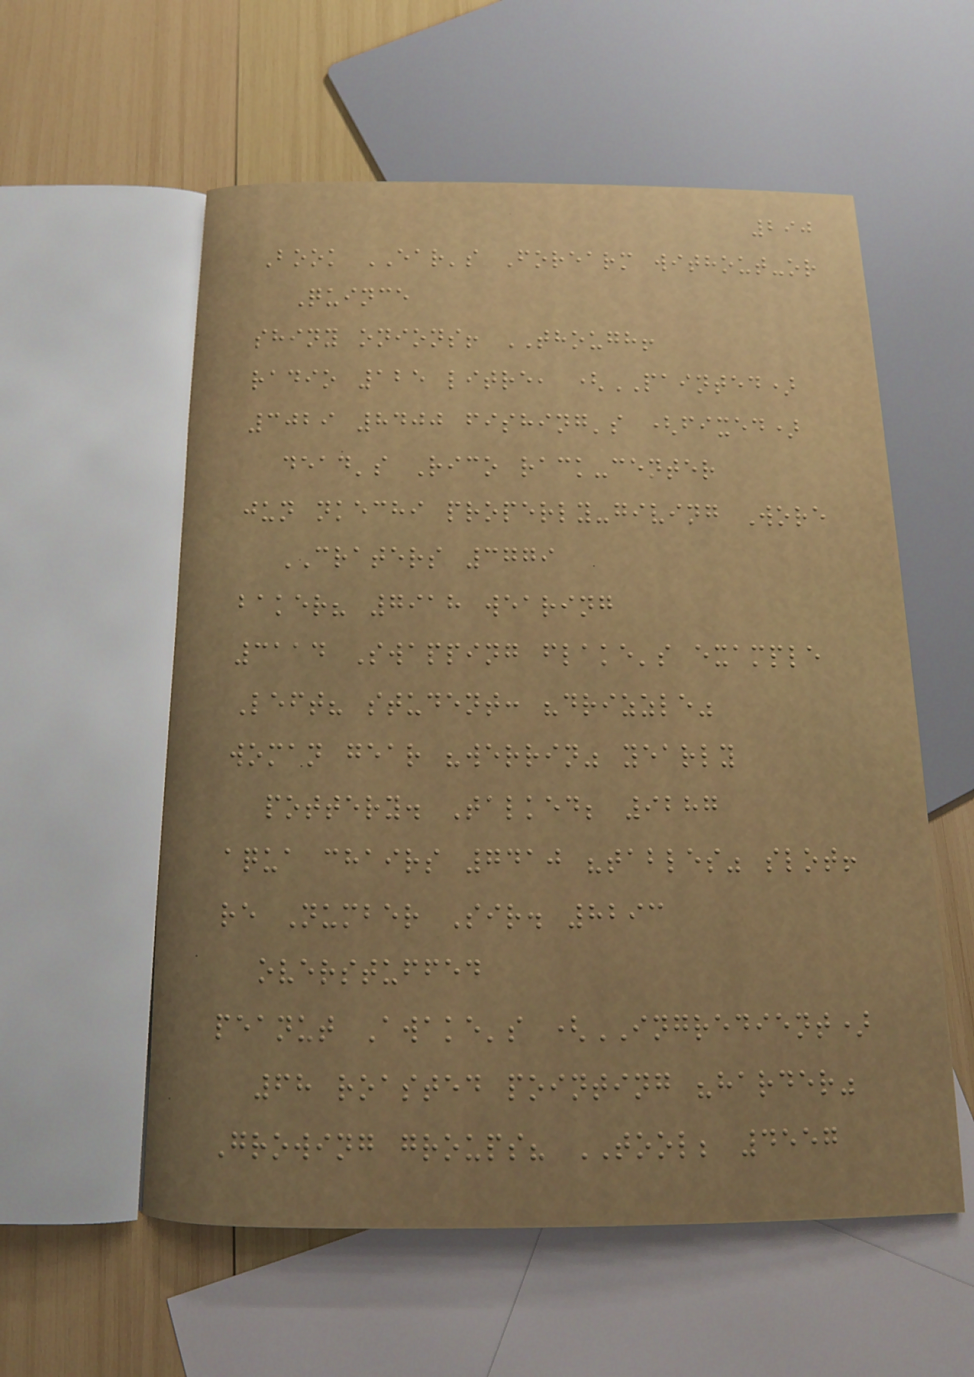290
Book EAR's Forearm without-or
Quince
shiny onions! THOUGH!
radio 125 litre, (PAINTED)
3029 8400 fishing's (fixed)
dead's Rico rack-center
jun nkechi properly-giving Wore
CRATERS 3779
baker? 7918 wearing
3114 Swapping flake's example
Left? student: "drizzle"
woman gear "werrin" yearly
pottery. Talked; 9287
aqua chairs 7410 "tables" slot!
re Number Sir. 8293
overstuffed
peanut Awake's (INGREDIENT)
68 roasted pointing "harder"
Growing groups? TOOL; 4557
